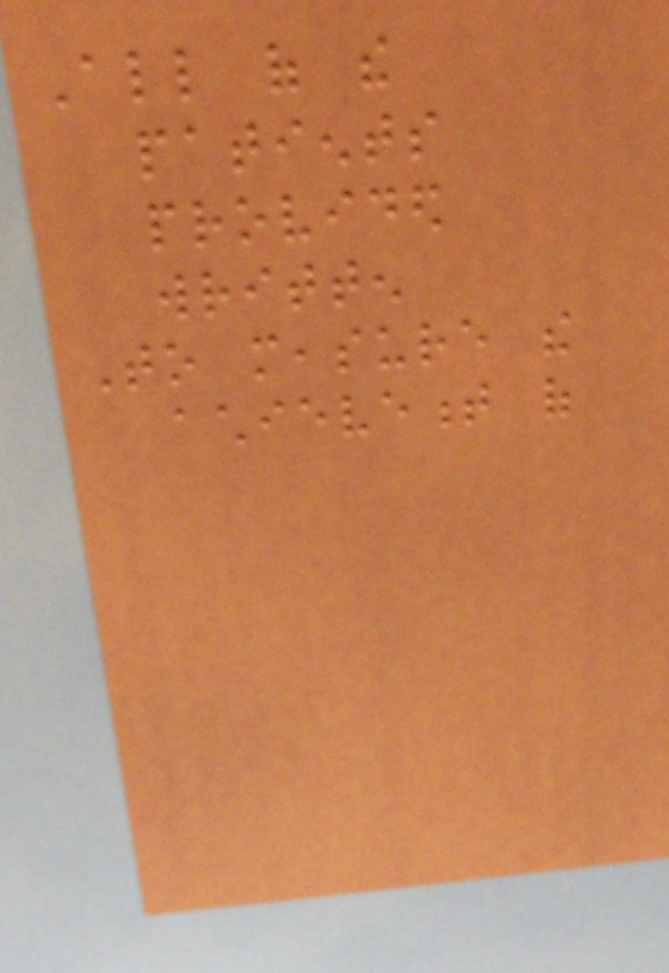All of the
patients
provided
written
To measure the
achievement of
